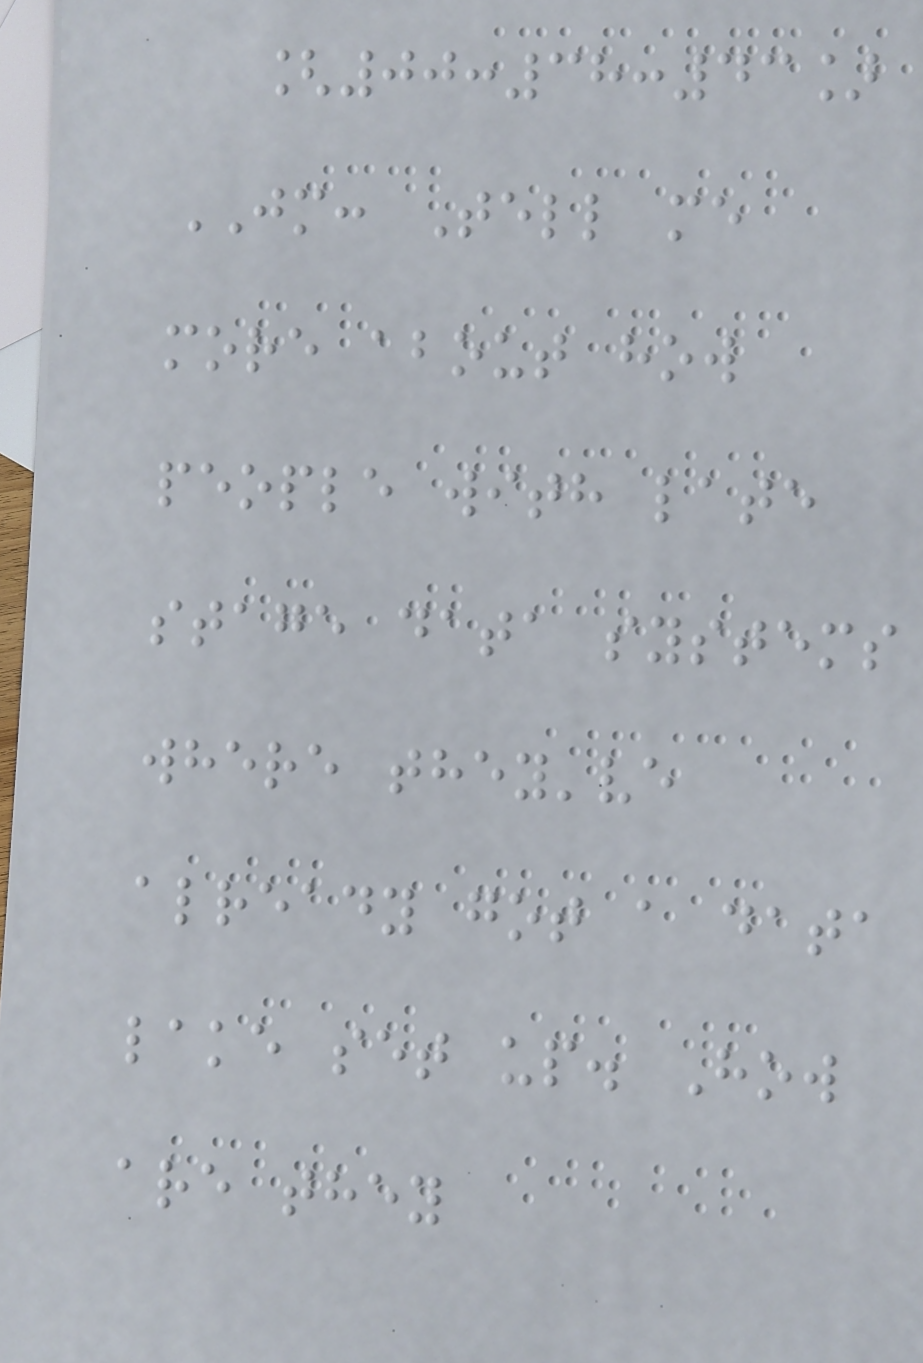[00:38:43]
JM: Tell me
more about how
people with late
stage data systems
where they've
already got a data
lake set up. How
are they
